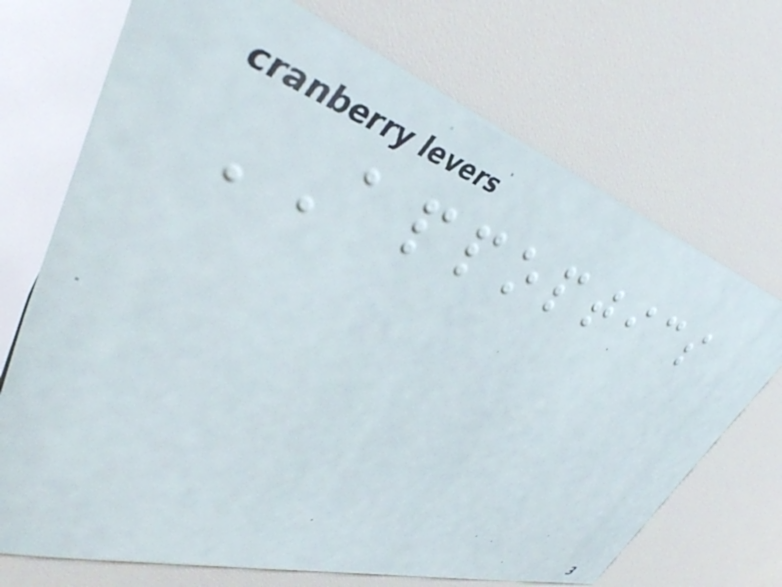APPOPTICS
